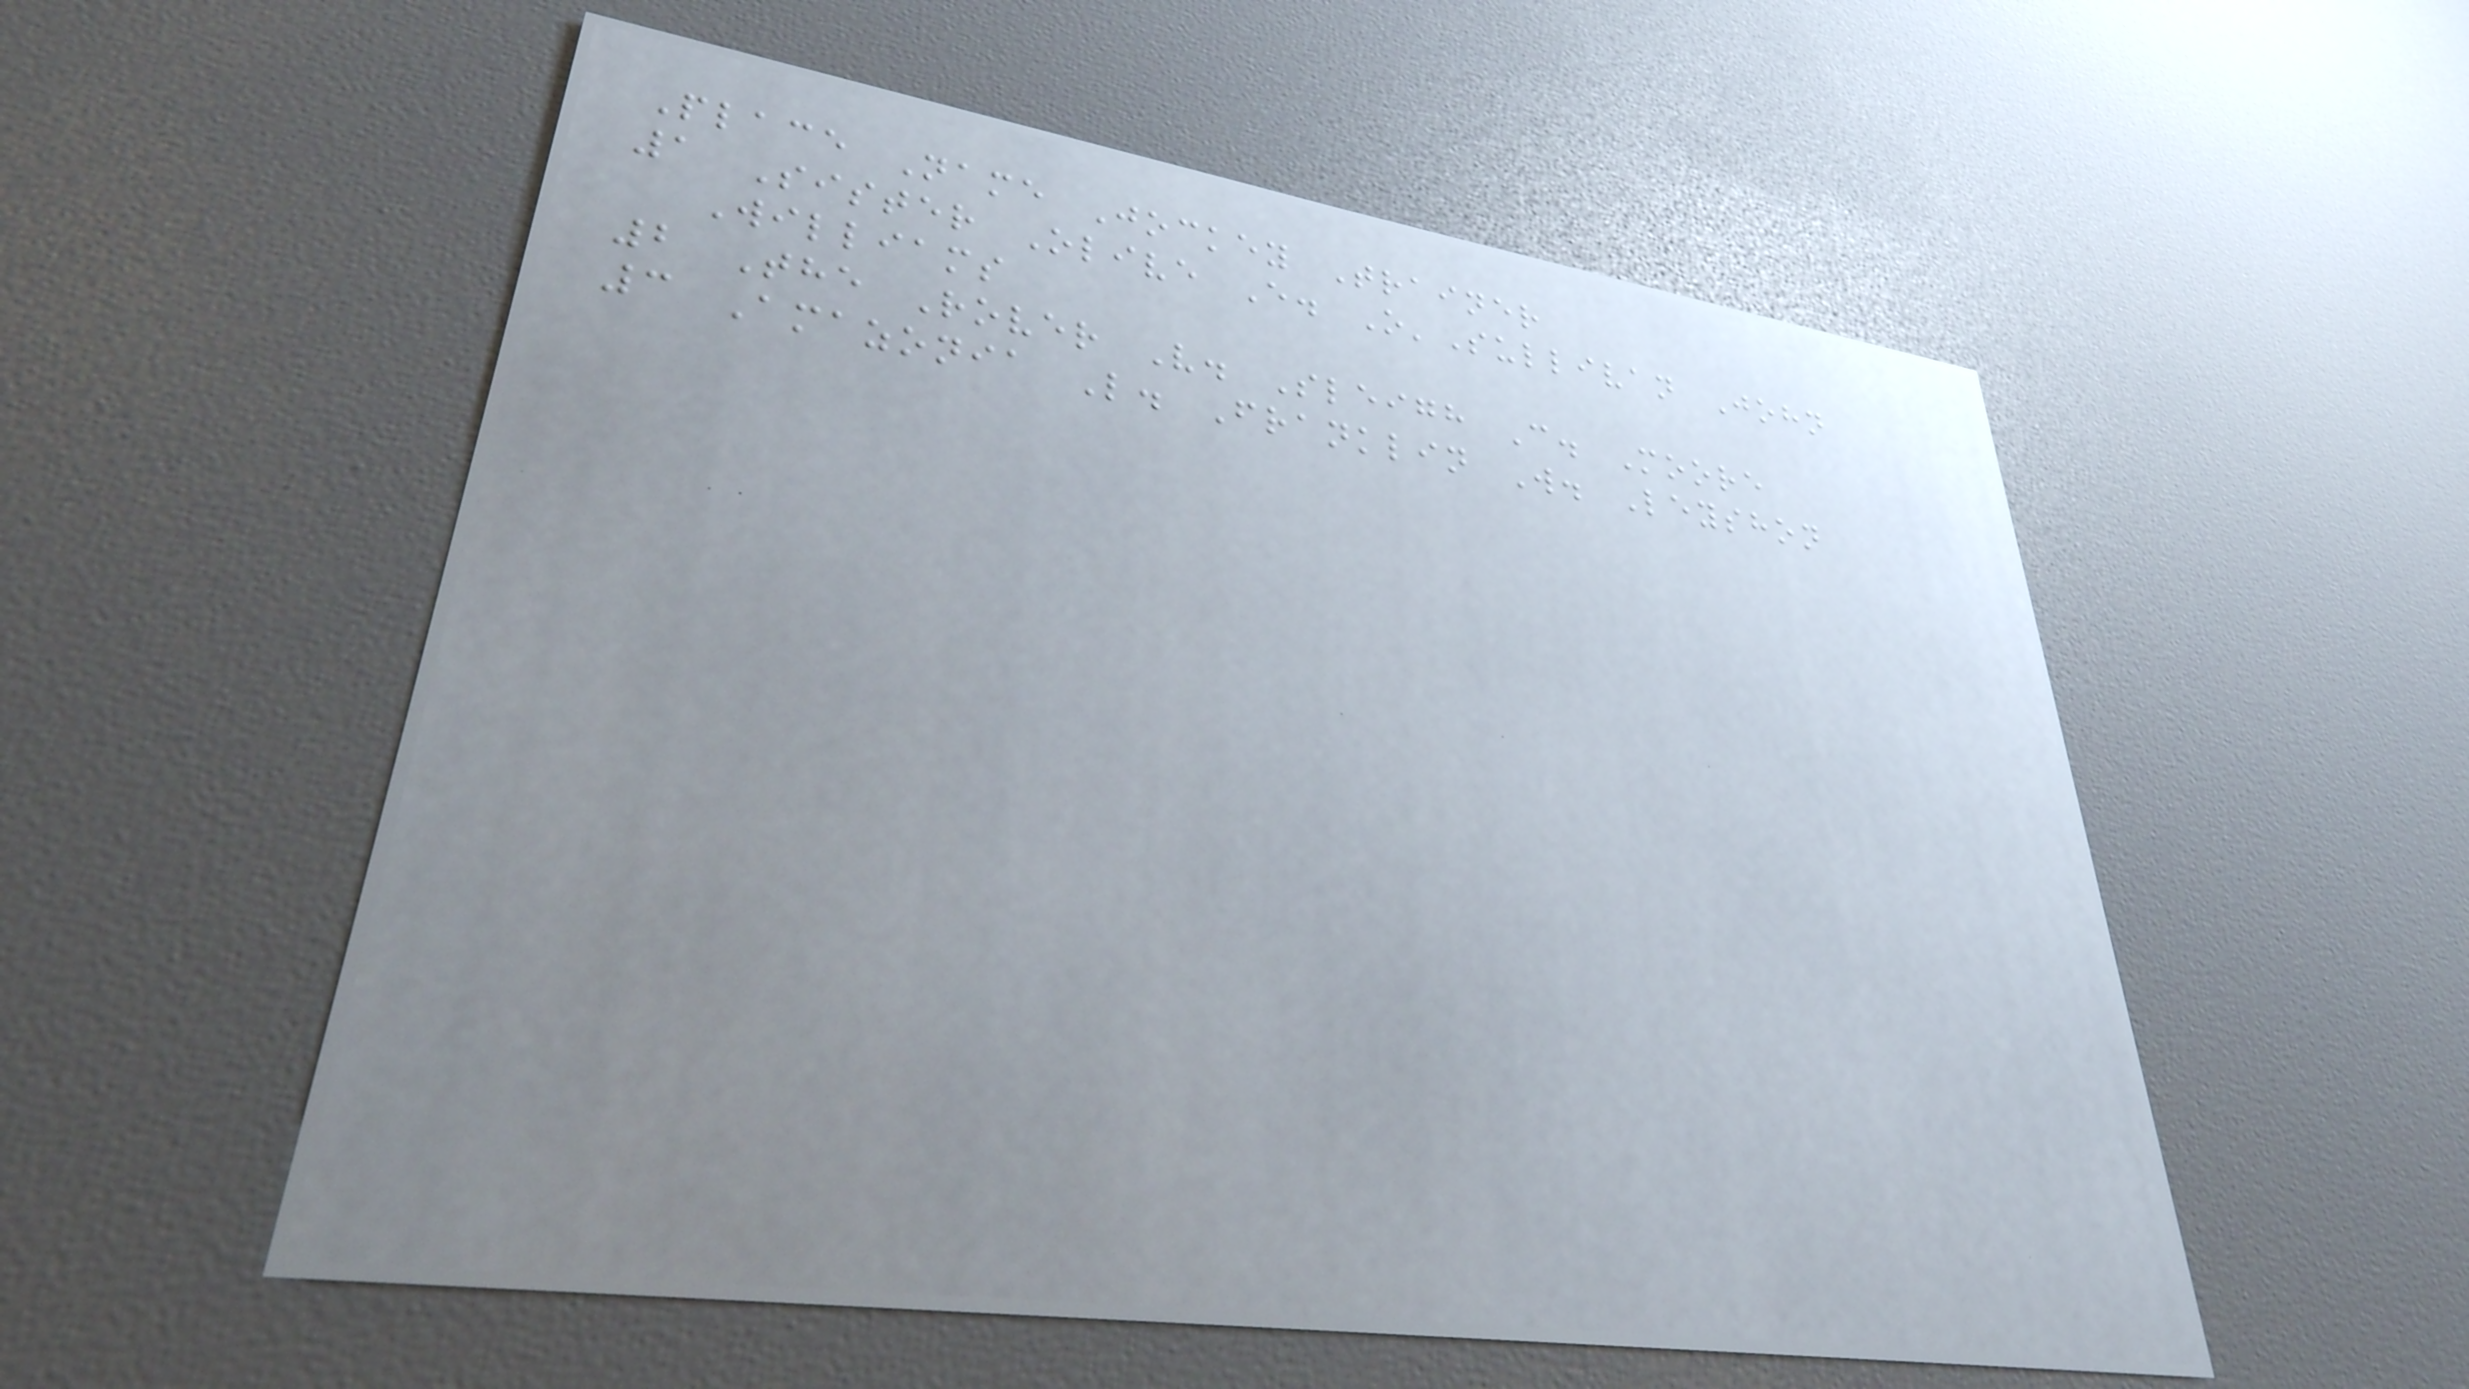Place Name Jockey Trainer
1 Sister Olive E. O'Sullivan John
Williams
2 The Rover V. Sleigh C. Moore
3 Amazonia L. Franklin W. Leyshon
